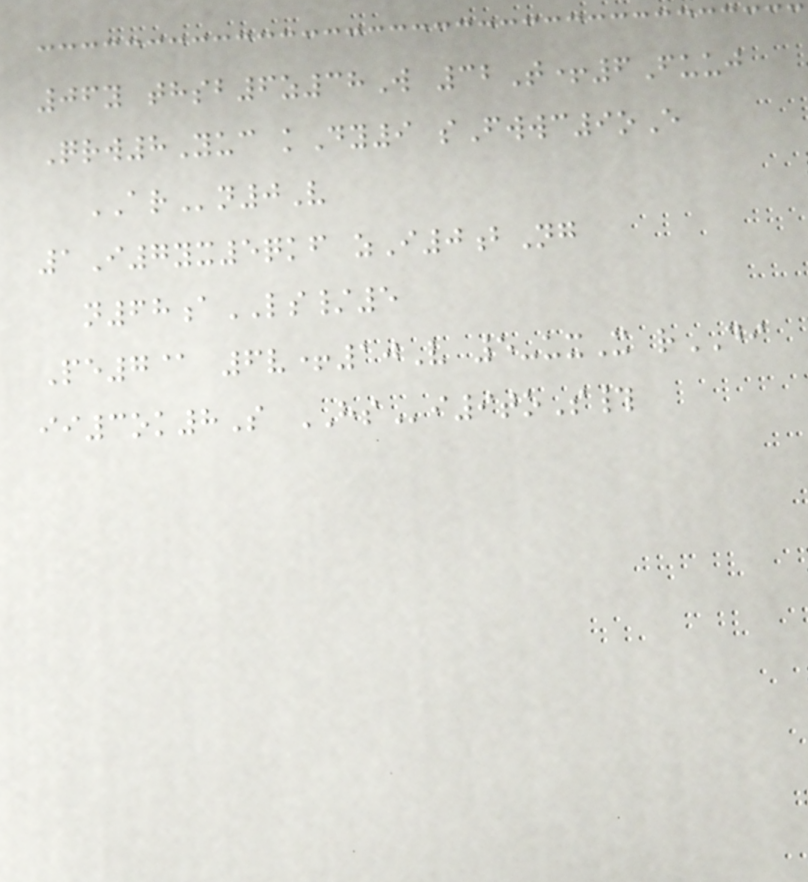06y thsb6z38W 32T+6Fuuj
Qrw8Yuc kDy9 sFwwc9oE
ARn0V
1I7yx5qkf zI0bNg
n68aLS/5
Pe7@ 6v+10V 5-uxX rDI
ii3ok8S HSi9toS#
